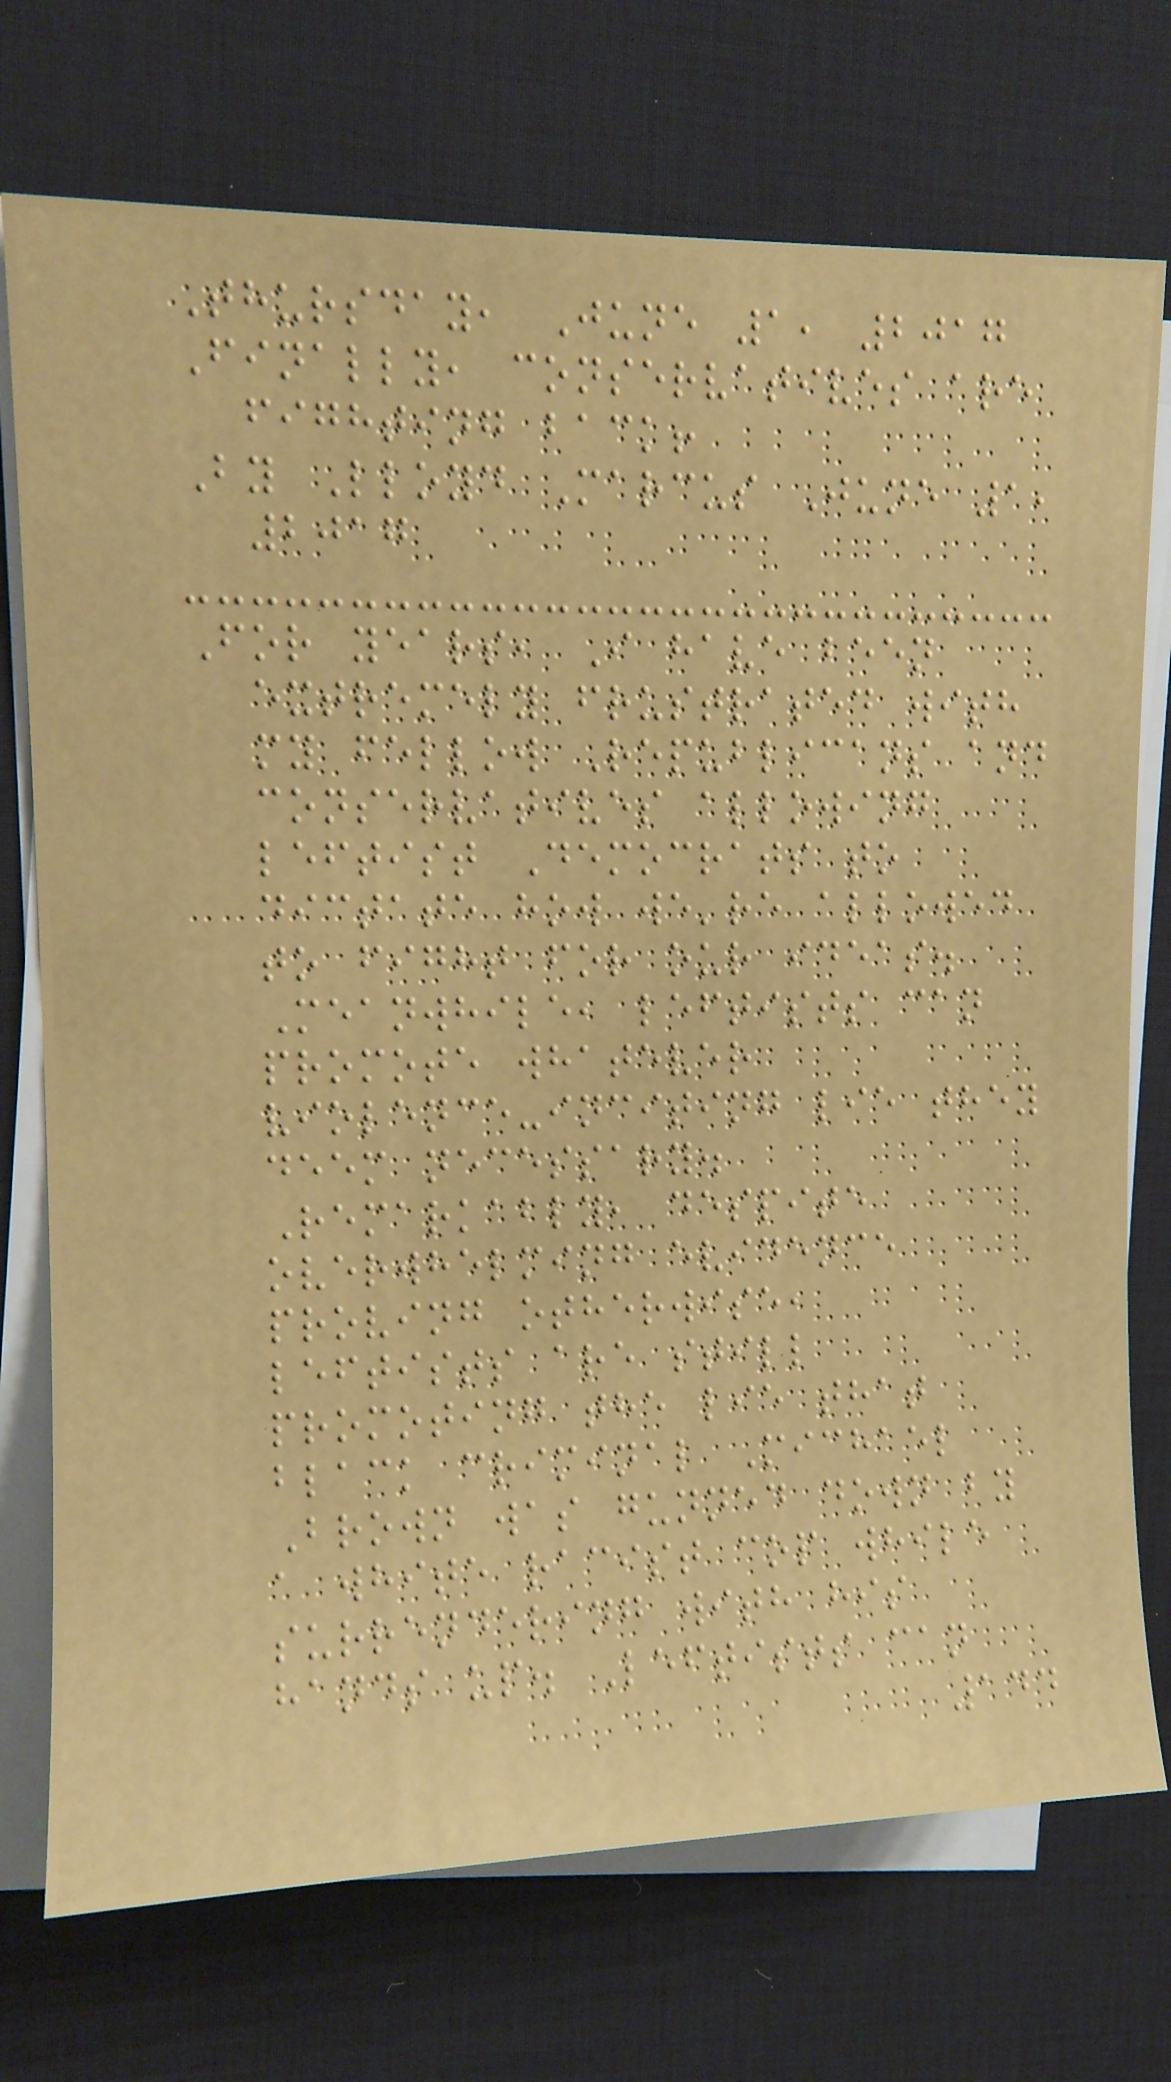Thursday, June 1, 2017
Finally, conservatives are
fighting back!
By Lloyd Marcus June 1,
2017
For years, I have been
extremely frustrated with
my fellow Republicans and
conservatives allowing
leftist Democrats to
dictate how we're allowed
to fight for our ideas.
Meanwhile, leftists can
promote whatever
violence-inciting lie they
deem necessary.
Remarkably, despite
overwhelming evidence
proving otherwise,
leftists are still
promoting the lie that
black criminal Michael
Brown was gunned down by
a white racist cop while
surrendering with his
hands up. Leftists can
144
